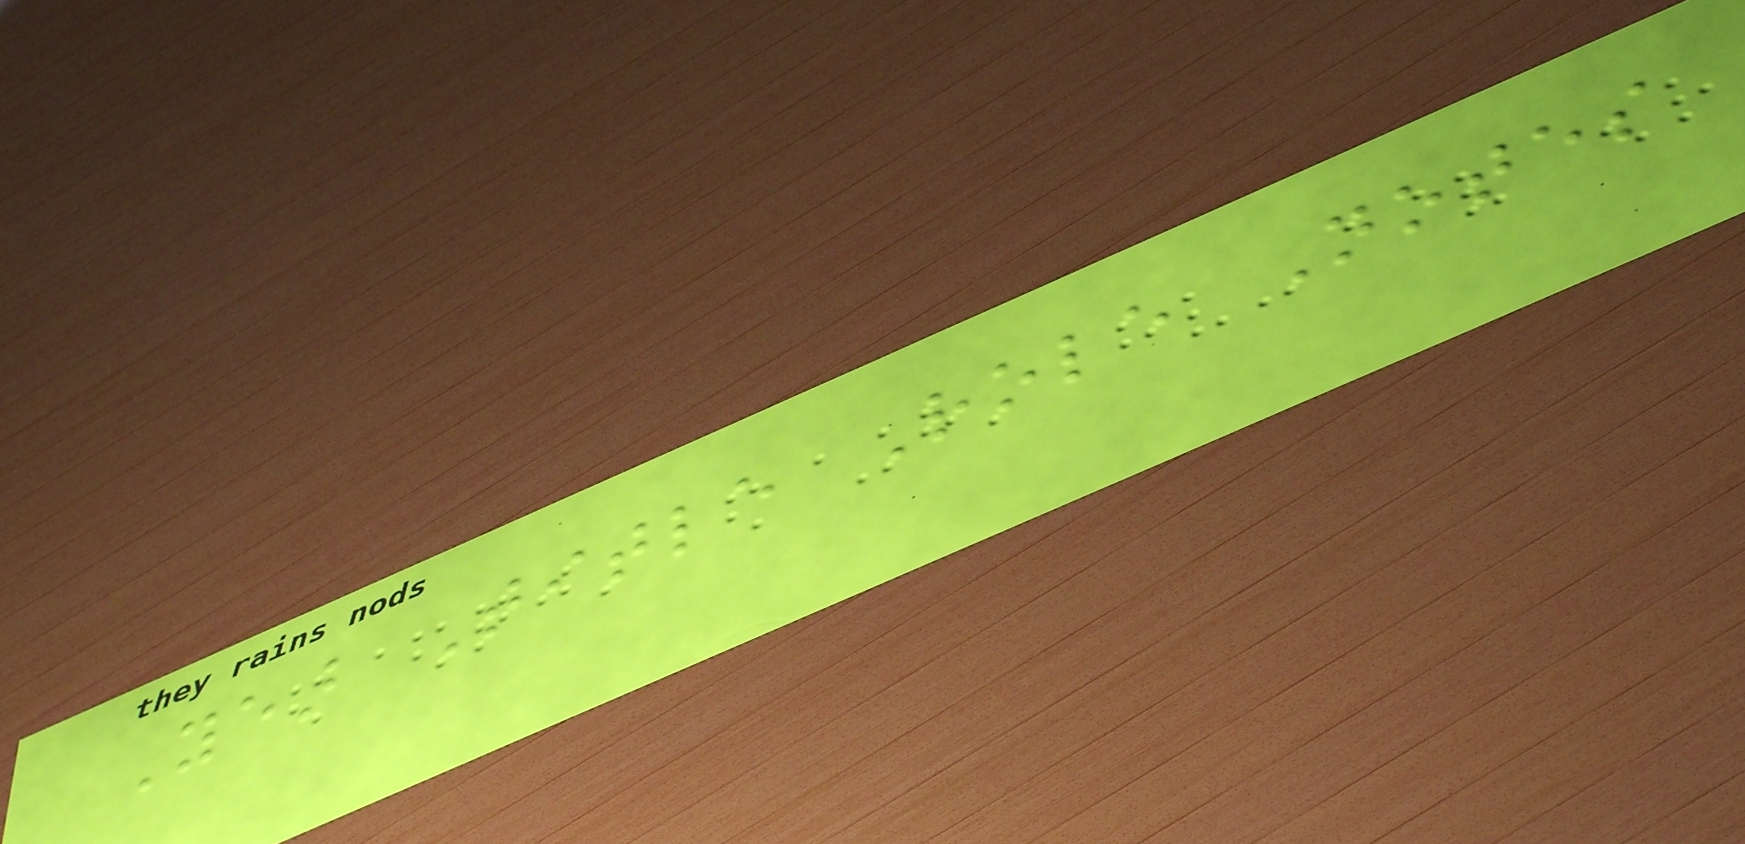Year Title Role Notes
